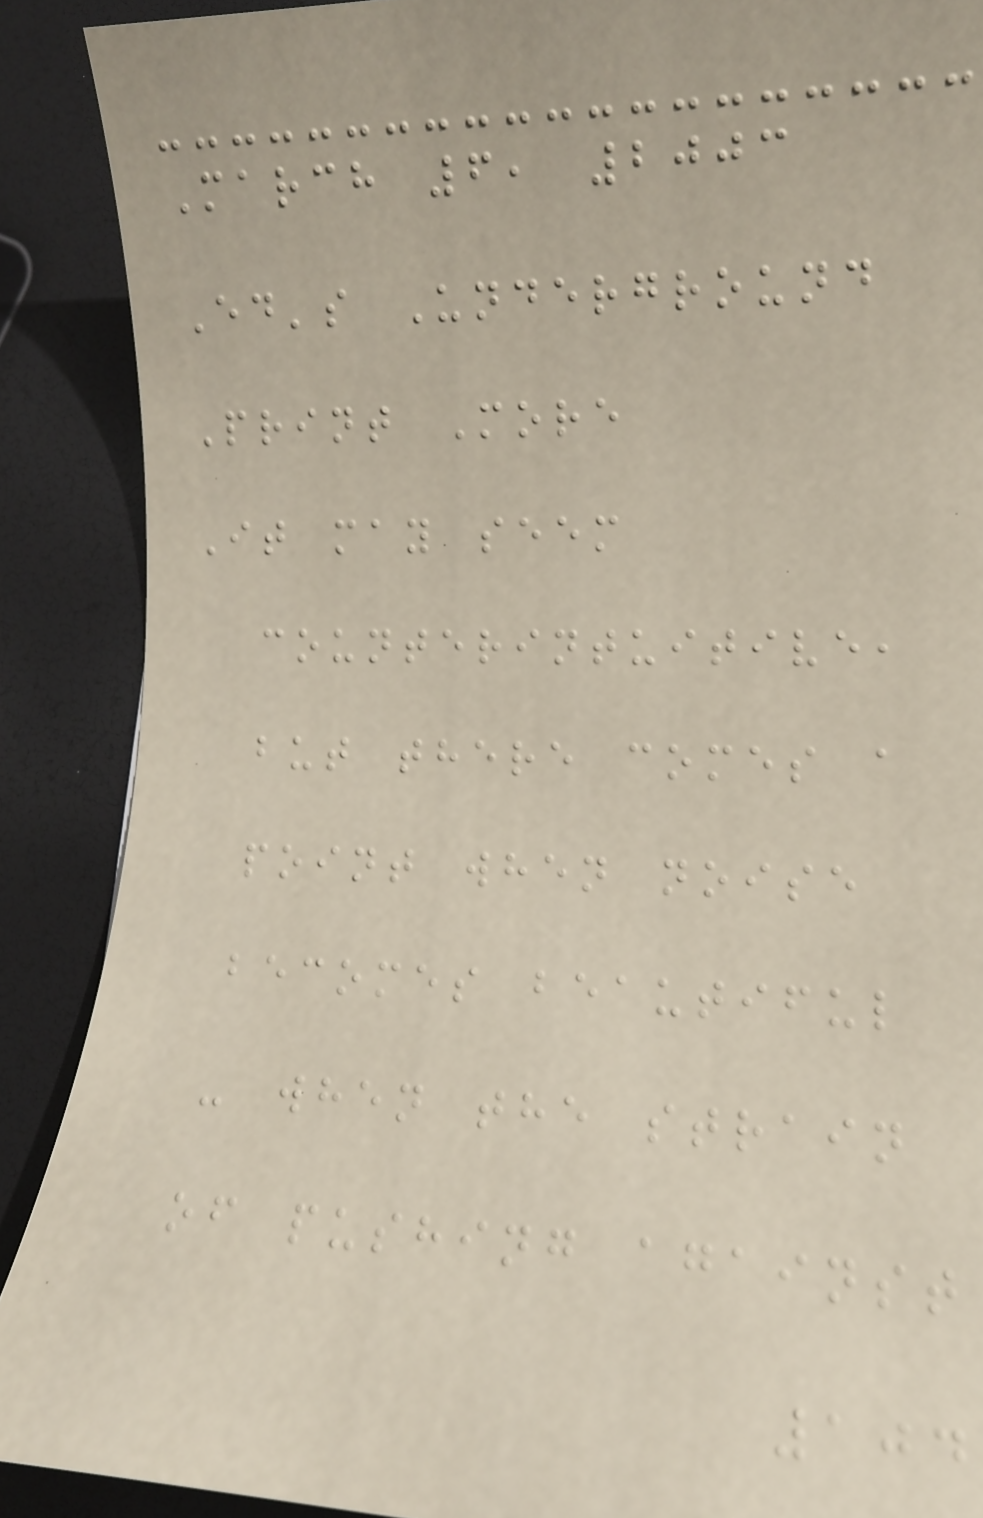March 6, 2003
Ed's Underground
Print More
It may seem
counterintuitive,
but there comes a
point when noise
becomes beautiful
- when the strain
of pushing against
104
